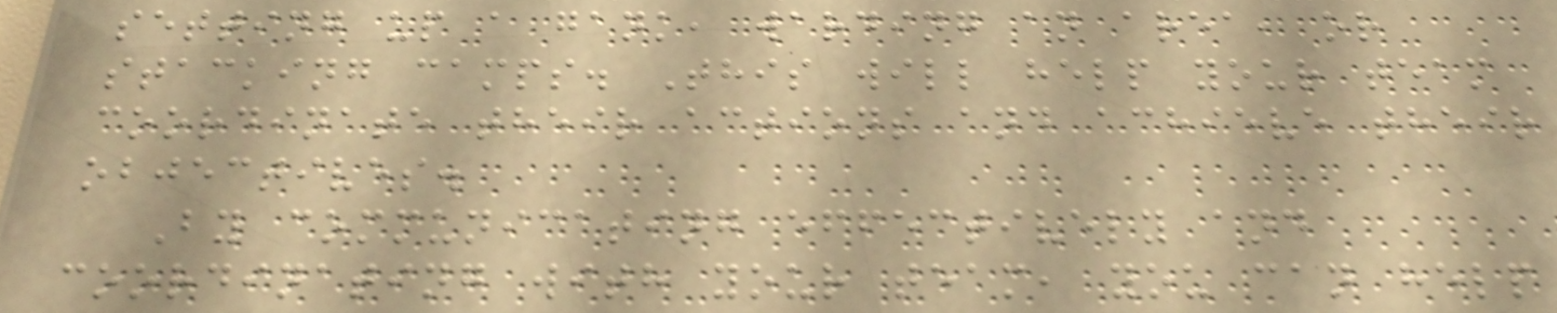setting up a gank, warding an area, or
stacking camps. This will help your team
coordinate their actions and achieve their
objectives.
By communicating effectively and
coordinating with your team, you can help
